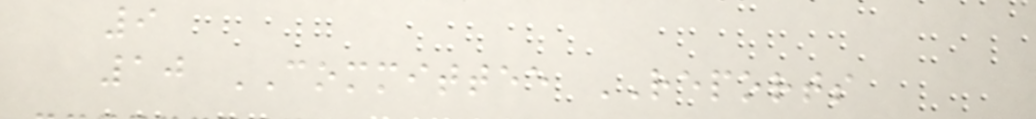9
10 COMMITTEE REPORTS
